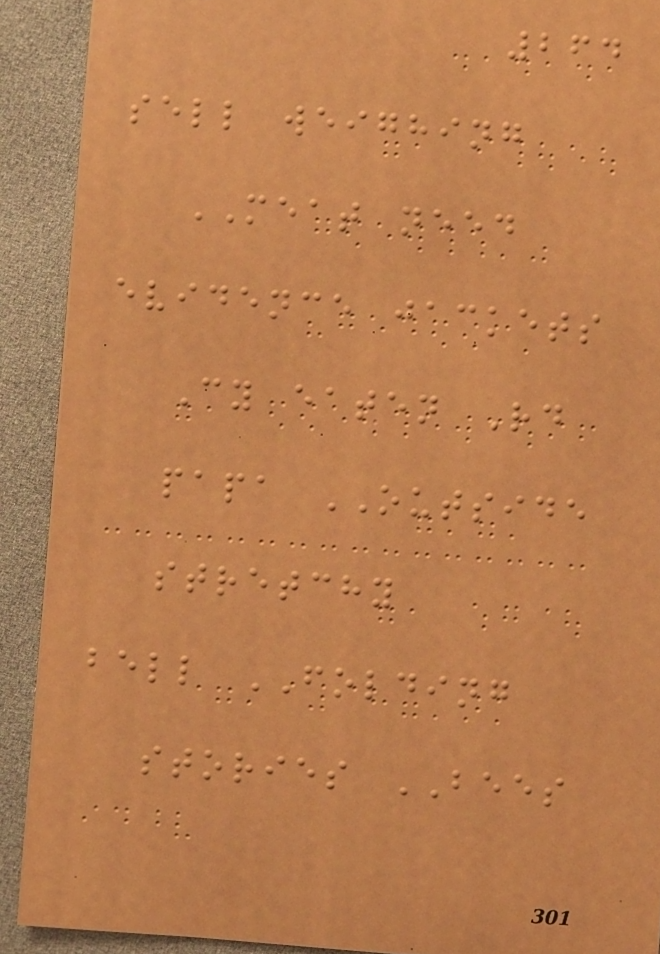264
sell weighing
MEAT need
evidence jackets
Cy eaten Rd
papa OUTSIDE
stretchy
bell FOLDING
stories BEES
